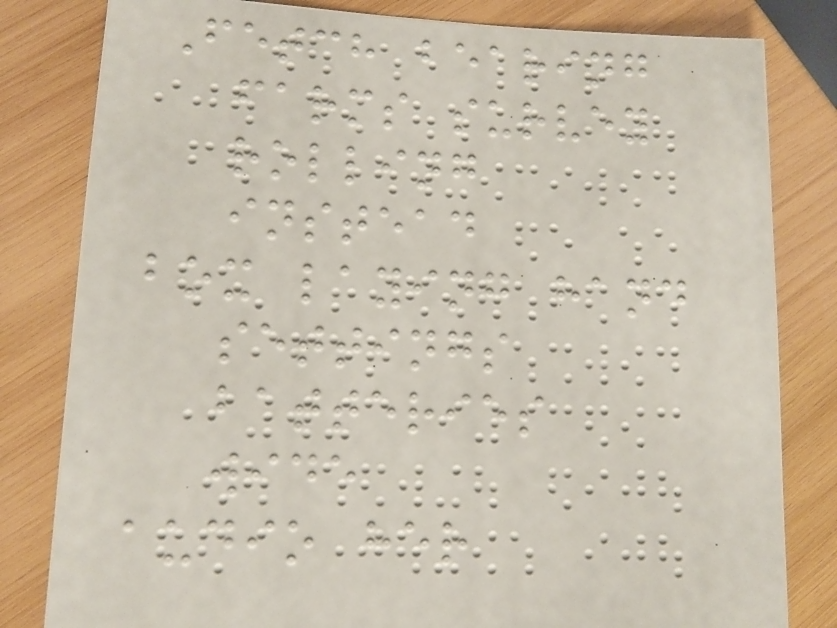Fetch bearing
farms survey
rolling
instead
box laying hand
settings
batteries
wide
audio her
